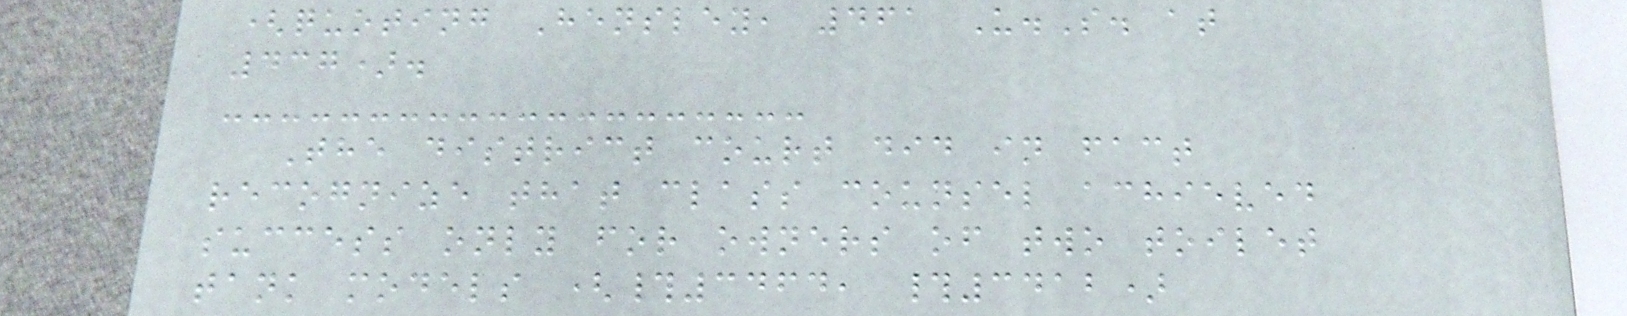(quoting Hensley, 461 U.S. at
437).
The district court did in fact
recognize that class counsel achieved
success only for owners of two toilet
tank models (#3464, #3412)
